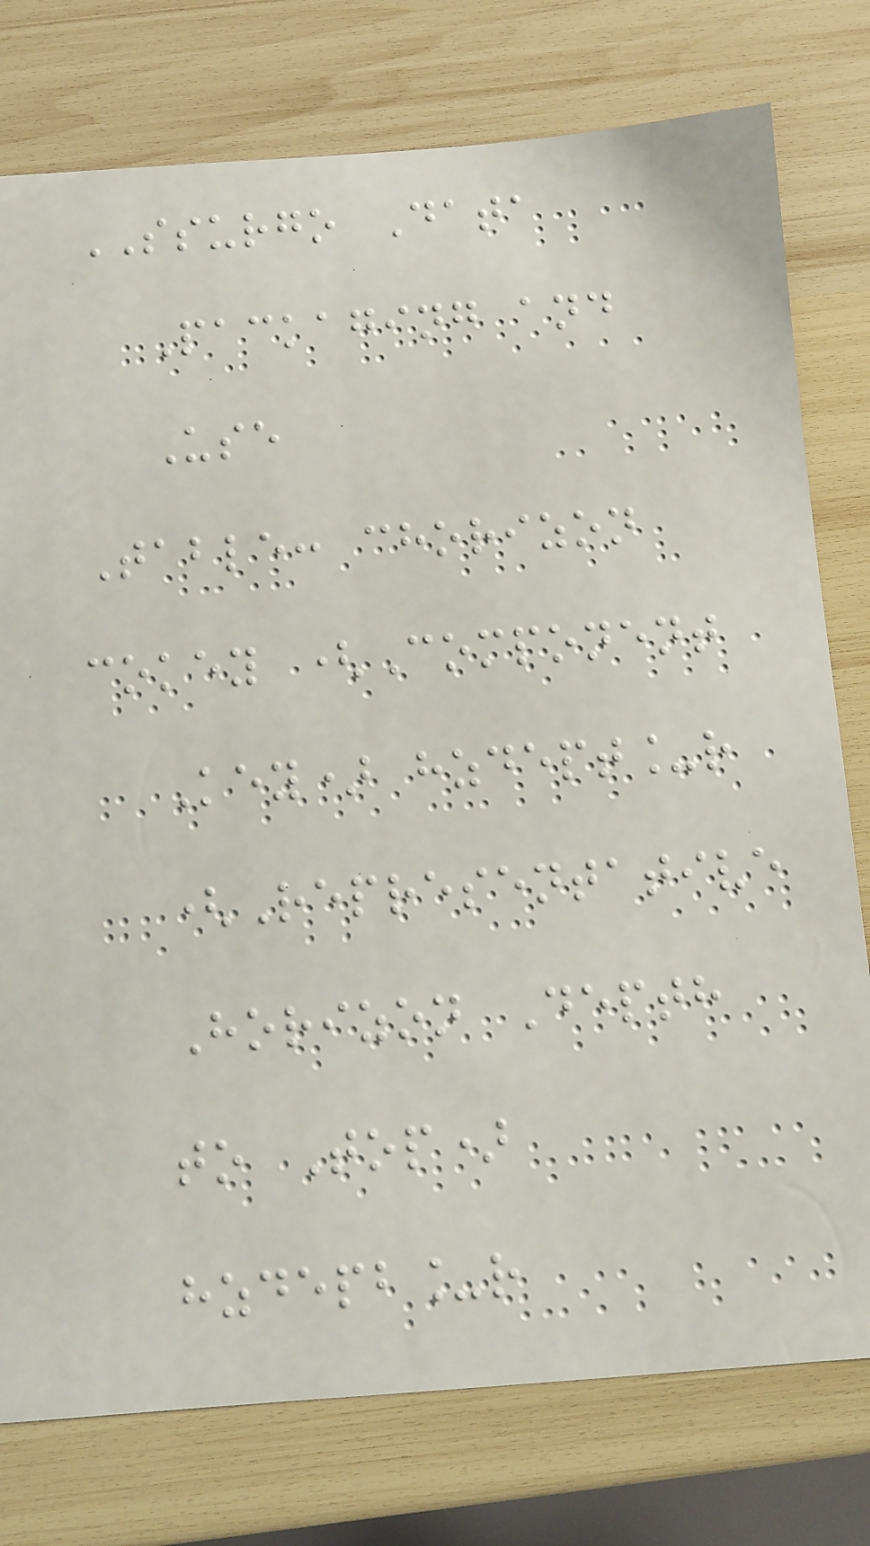SSURGO Data
Packaging and
Use
Table: chorizon
cokey (Component
Key) hzdept_r
(Representative
Horizon Depth
to Top)
hzdepb_r
